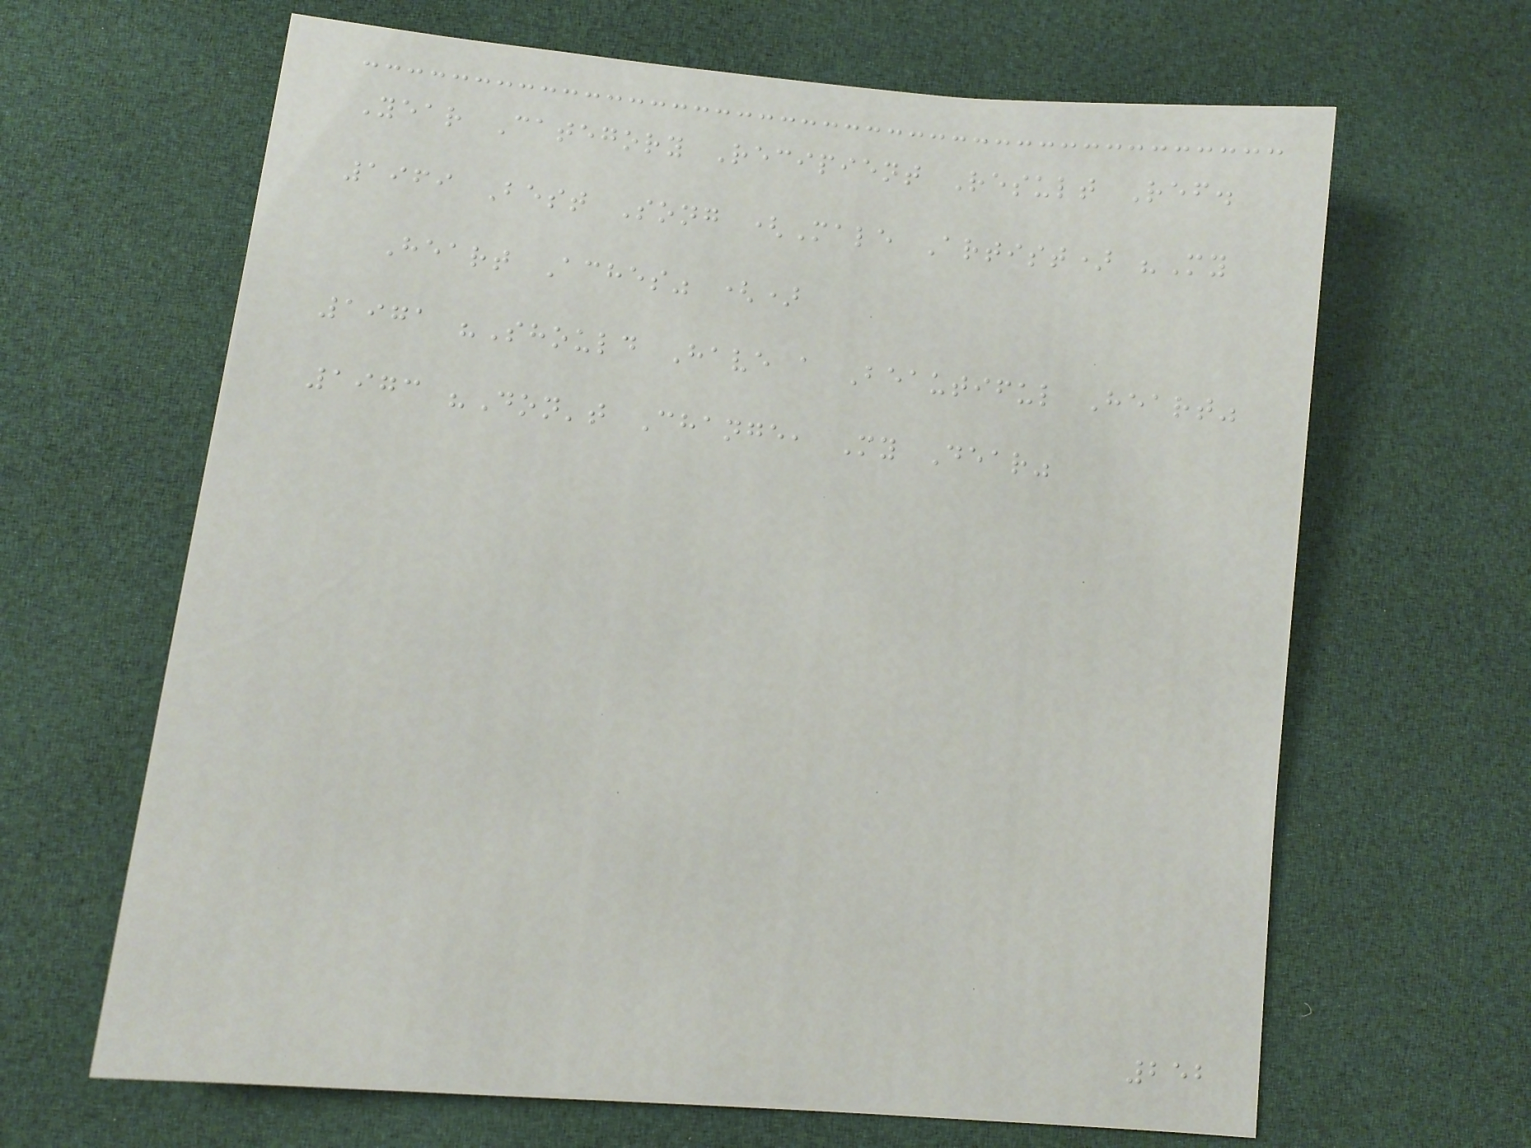Year Category Recipient Result Ref.
1969 Best Song (Male Artist) "My
Heart Aches" ()
1971 "Should Have a Beautiful Heart"
1973 "Don't Change, My Dear"
252
